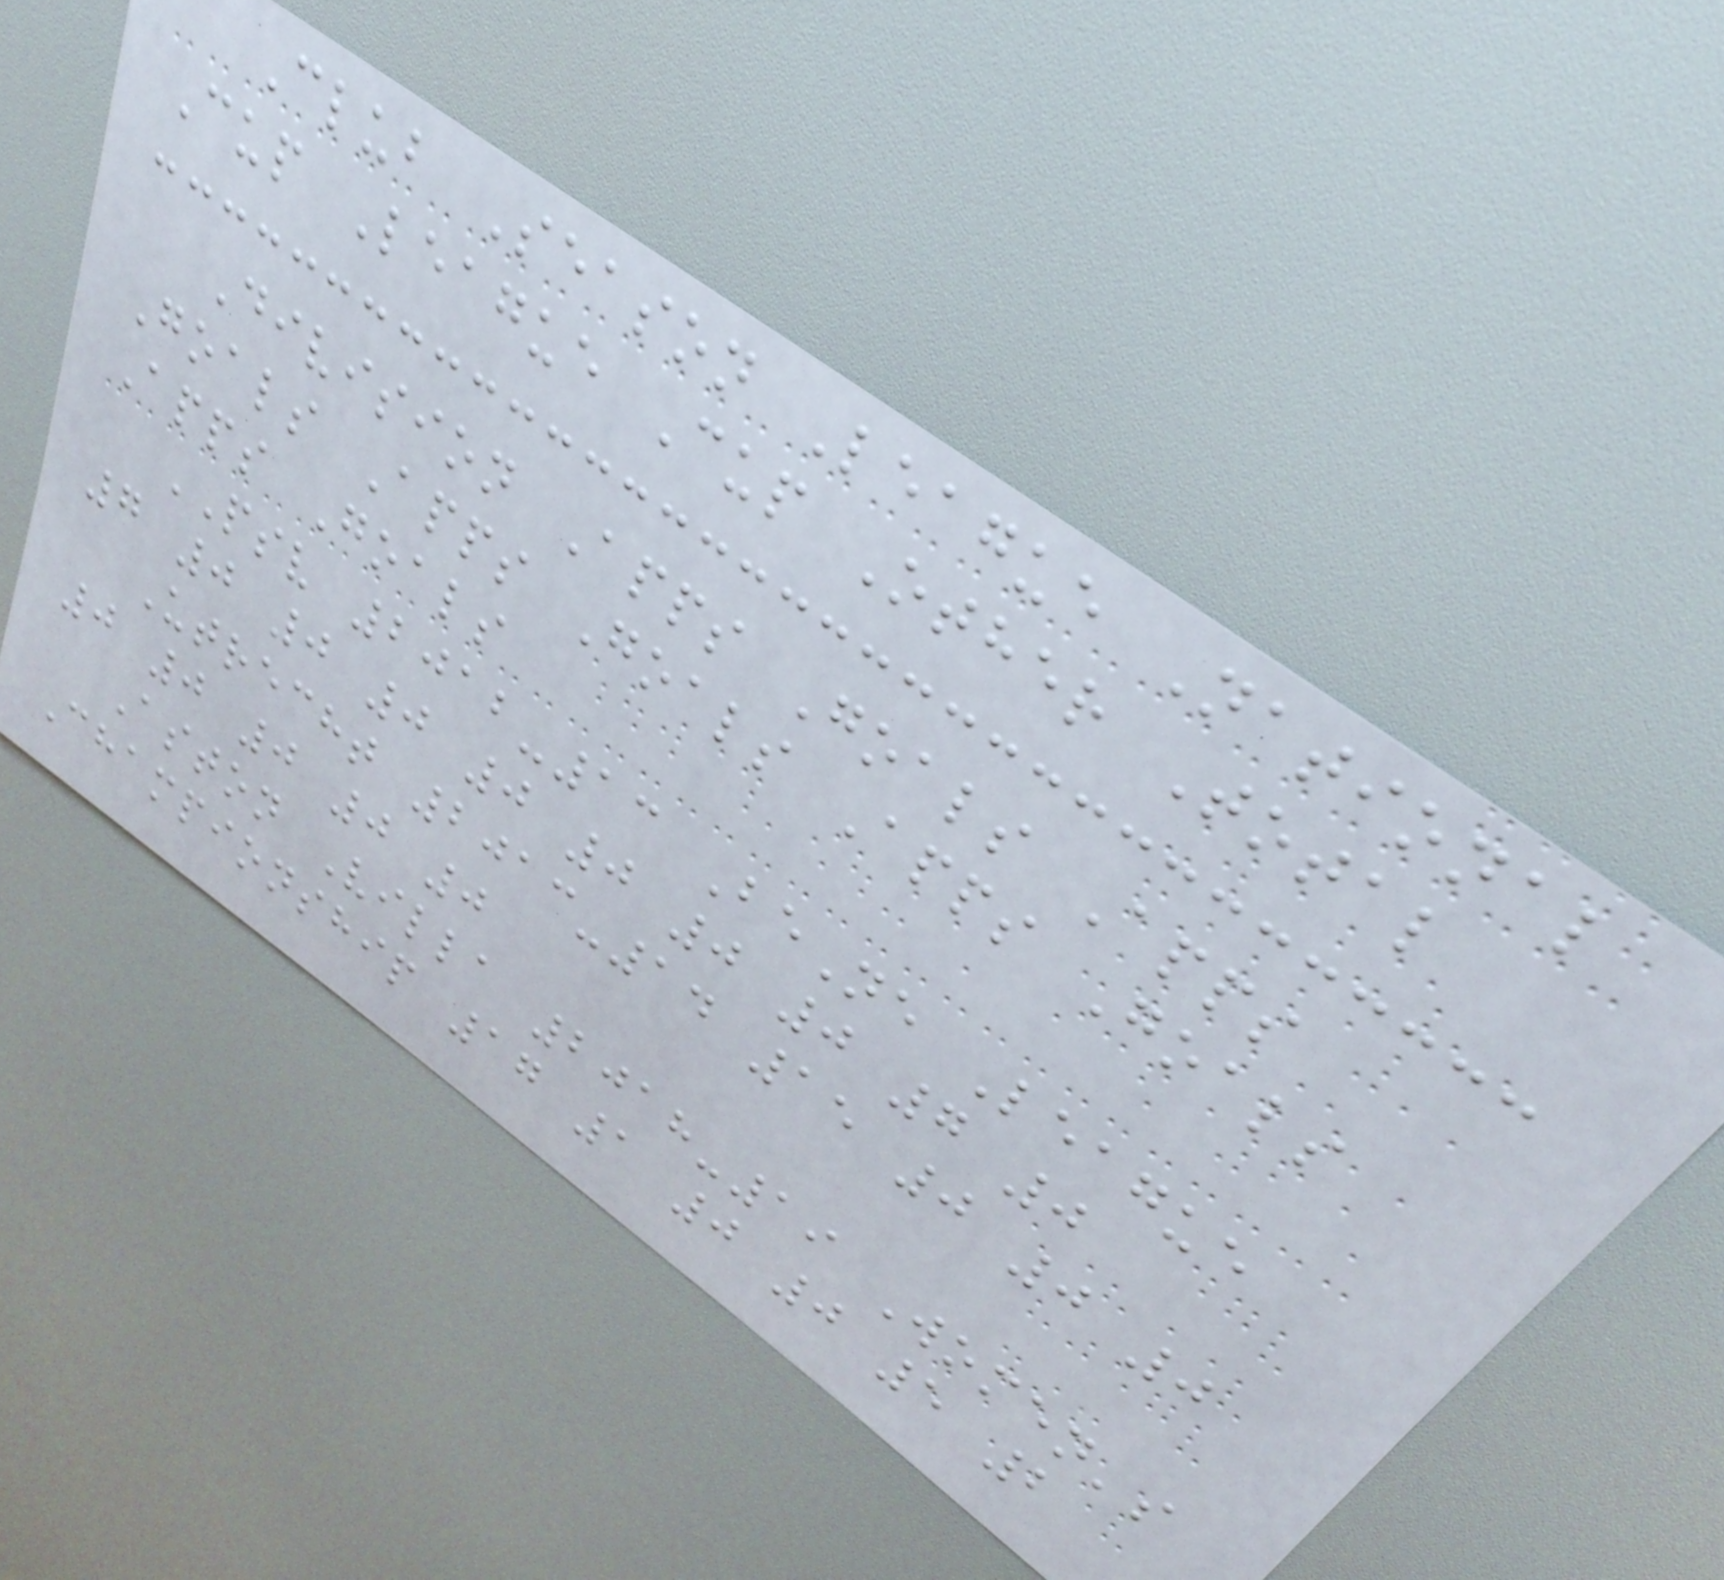Club Season League National
Cup League Cup Other Total
Division Apps Goals Apps
Goals Apps Goals Apps Goals
Apps Goals
PSV 2012-13 BeNe League
7 0 0 0 0 0 0 0 7 0
Utrecht 2013-14 15 0 0 0
0 0 0 0 0
Aston Villa 2018-19 Women's
Championship 17 1 0 0 5 2
